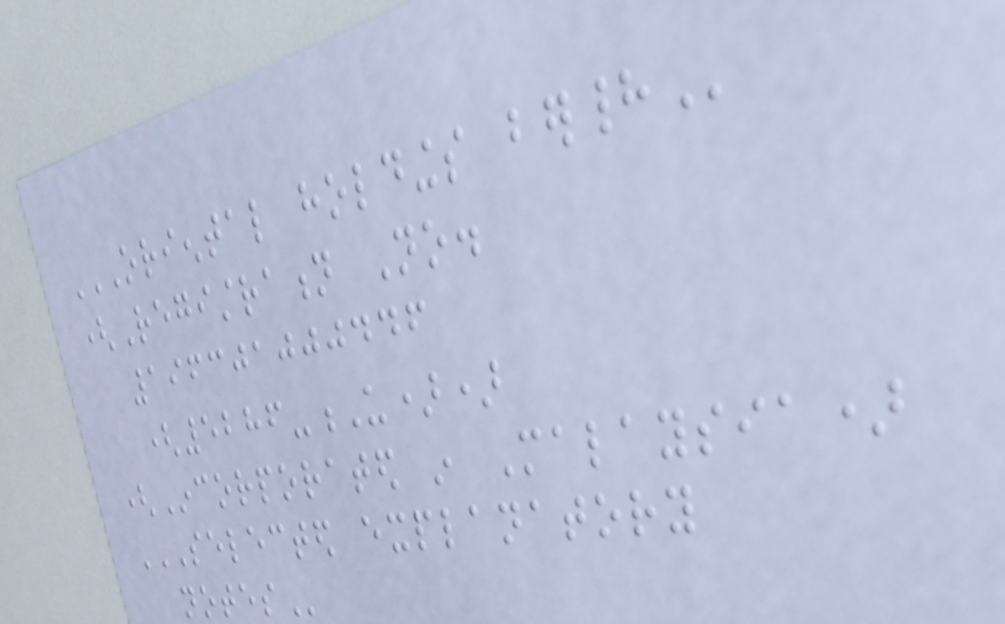ORIENTAL HOLDINGS BERHAD
(Registration No.
196301000446
(5286-U))
(Incorporated in Malaysia)
SELECTED EXPLANATORY
NOTES
